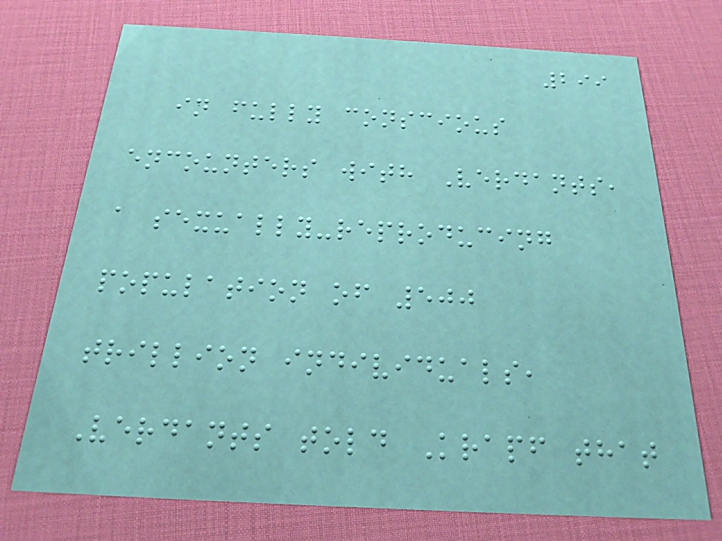299
in fully conscious
encounters with Verdants,
a sexually-reproducing
population of 500
trillion individuals,
Verdants told Krapf that
